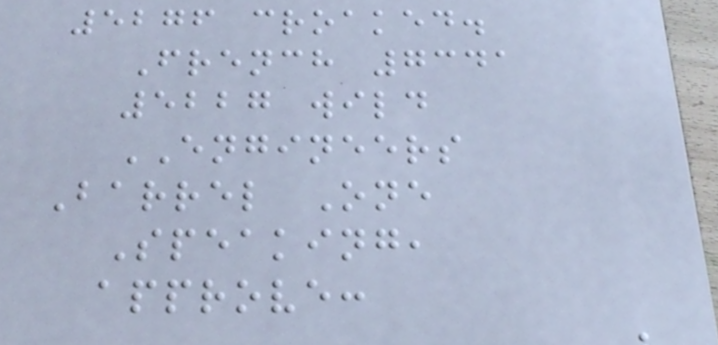5276 croaked.
French 7341
5227 wild
ENGINEERS
Barrel One
Speaking,
approve:
